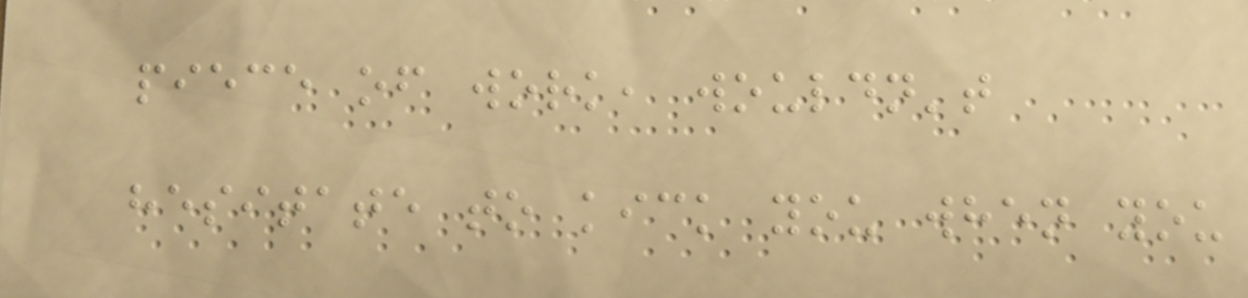piece of work, wouldn't
hesitate to kick you when you
